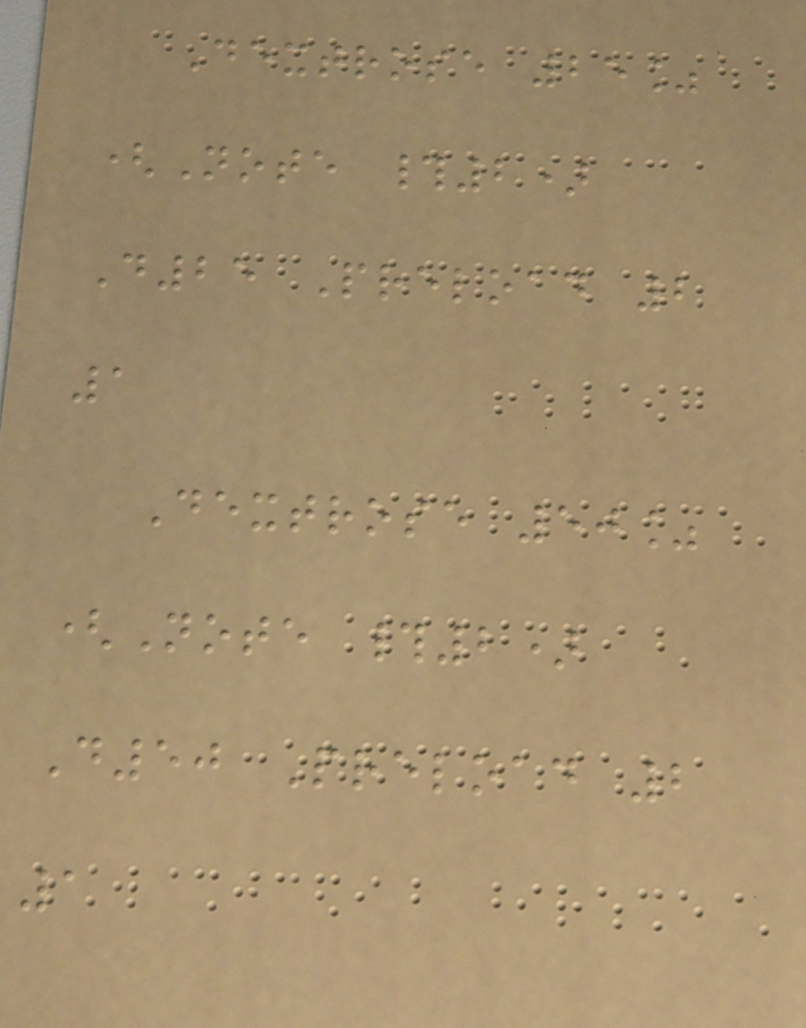Dextrose 25%
(Note #2)
D25 Preload 2
1
Dextrose 50%
(Note #2)
D50 Preload 2
1
